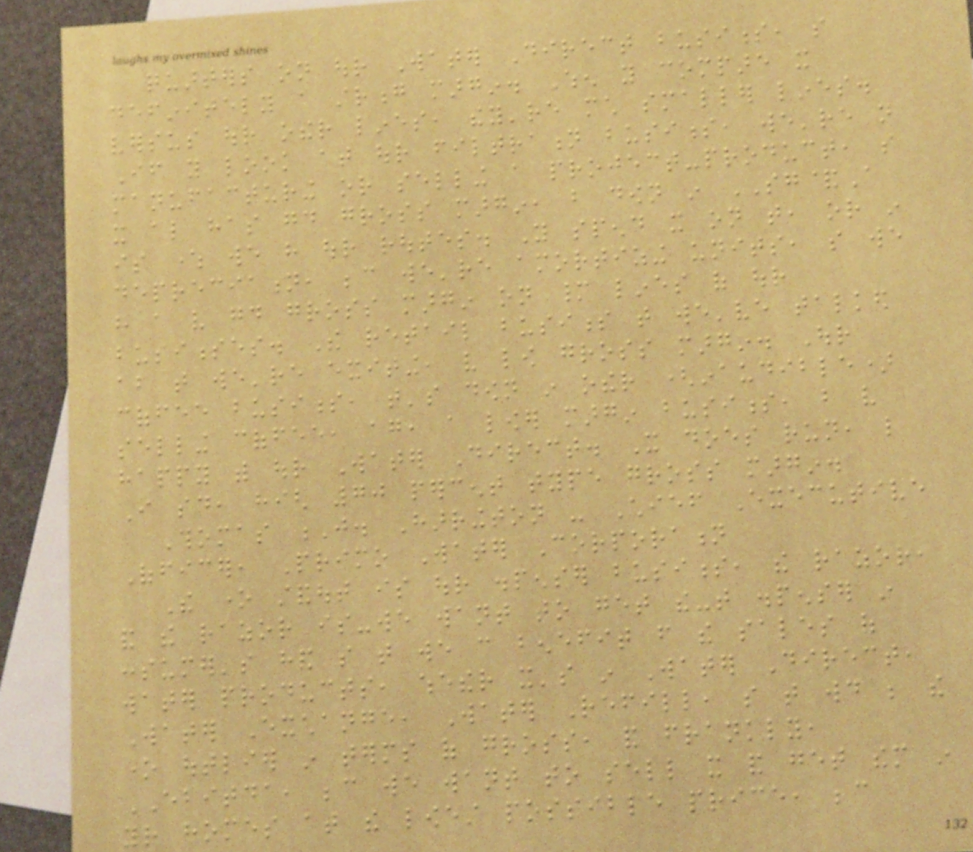quarters on our Water Direct business, so
definitely a strong margin. When you compare it
versus our other lines, they're much smaller lines.
If you look at our filtration business, we're not
manufacturing or selling a project-product, so
it also has good gross margin, but down in SG&A
is where we have our routes. You spend it on that, or in
depreciation, because we're amortizing units, so we
have a very good gross margin on many lines of our
businesses. The retail business that we've talked
about that we're exiting, very low gross margin. Our
coffee business, that's down in other (inaudible)
selling coffee, again, a lower margin business, but very
happy with our Water Direct. It does run, like
I said, high 70 percent type gross margin.
Thomas J. Harrington - Chief Executive
Officer, Primo Water Corporation
The one standout is our dispenser business, the razor,
and the razor is-we want to get the-that dispenser in
consumer's hand so that we can benefit from the sales of
water products, whether it's in Water Direct,
Water Exchange, Water Refill, so that would be the
one outlier in terms of gross, and frankly,
EBITDA, because we want to sell it and get them in
your homes at the lowest possible price, because
